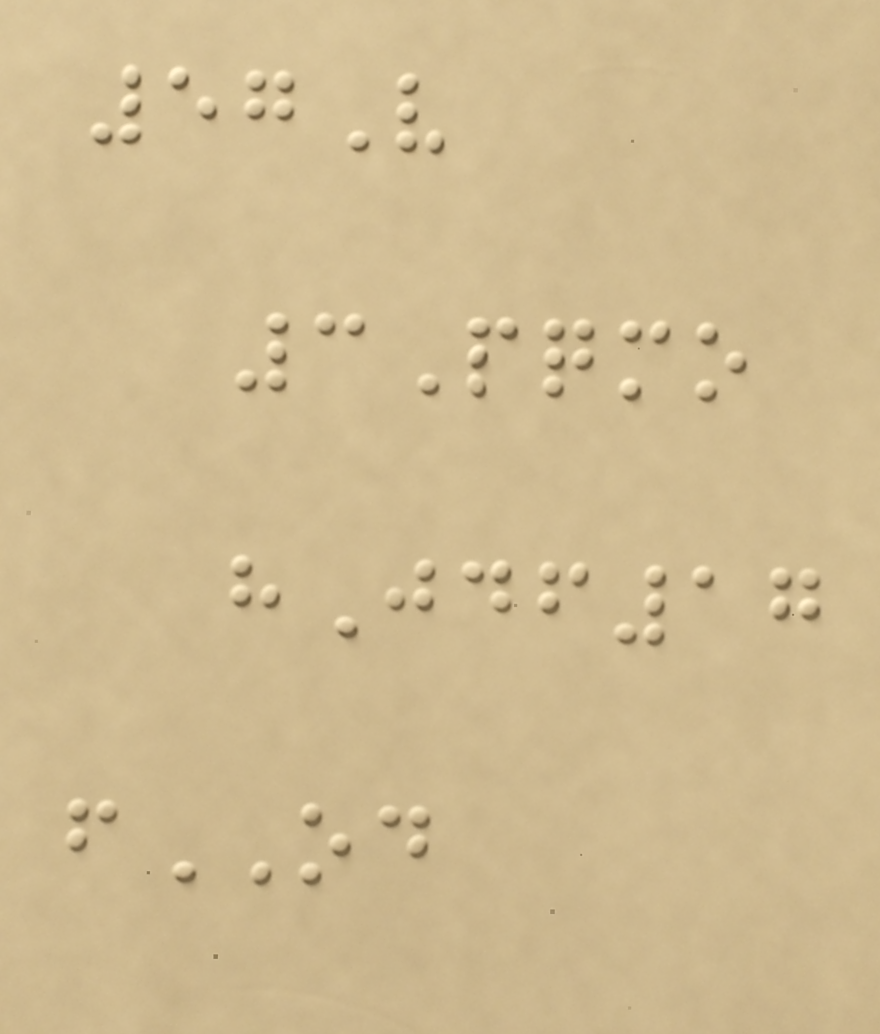57V
3Pqmo
hJdf17
fOD
